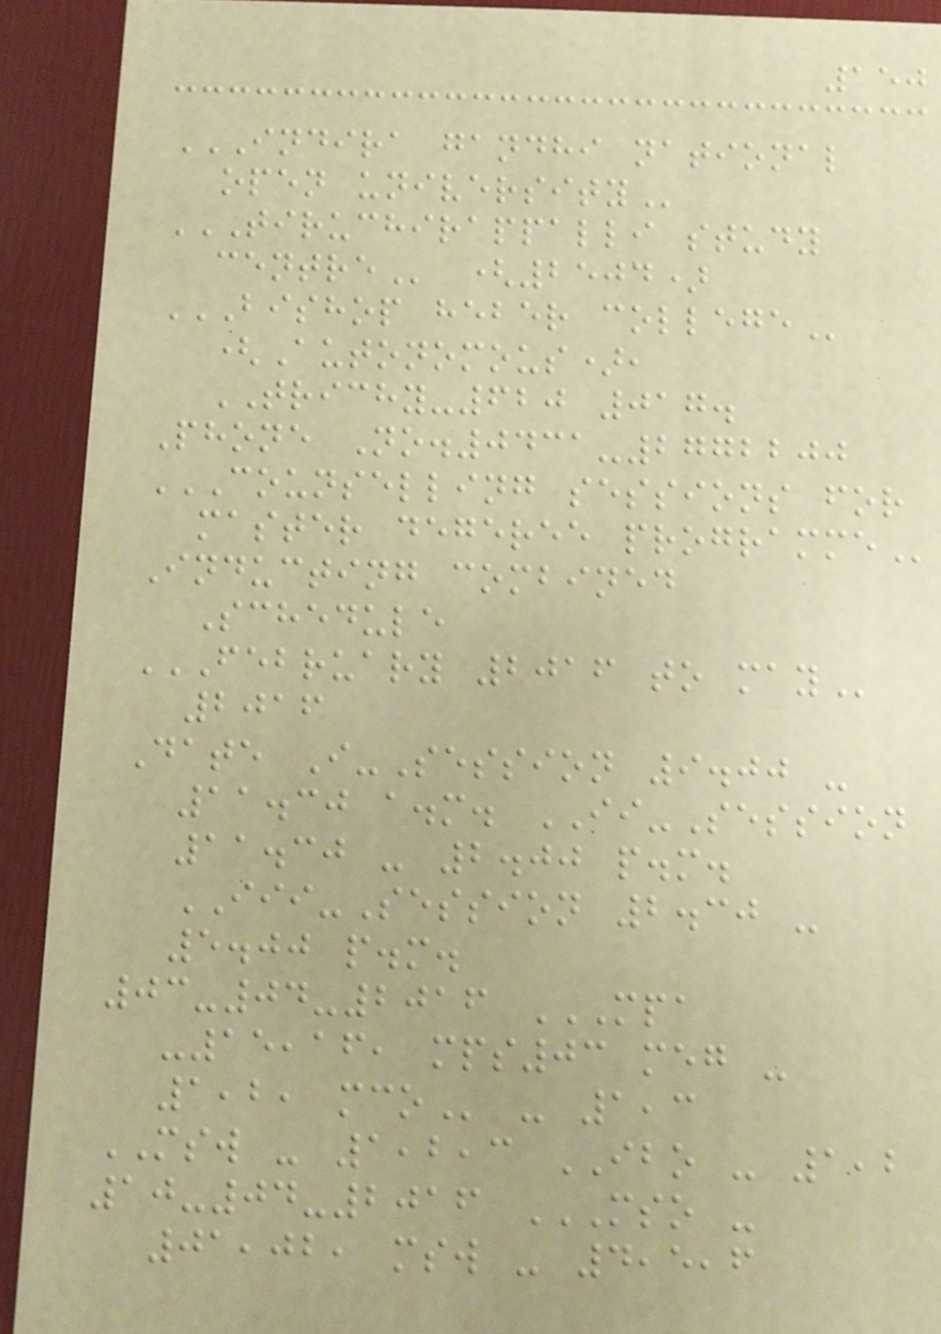150
INDIRA GANDHI NATIONAL
OPEN UNIVERSITY
TIRUCHIRAPPALLI STUDY
CENTRE (2504)
BISHOP HEBER COLLEGE
(Autonomous),
TRICHY-620 017.
Phone No.0431-2772200
COUNSELLING SESSIONS FOR
MASTER DEGEREE PROGRAMME
Inducting combined
Schedule
FEBRUARY 2016 TO MAY
2016
Date I-Session 9.00 -
11.30 a.m. II-Session
11.30 - 2.00 p.m.
III-Session 2.30 -
5.00 p.m.
03-04-2016 MPA
-15,16, MPS03 MEG -
1,2, MCO - 1,3
MSW - 1,2,3 IBO - 1,2
10-04-2016 MSO -
01,02, MSW - 4,5,6
